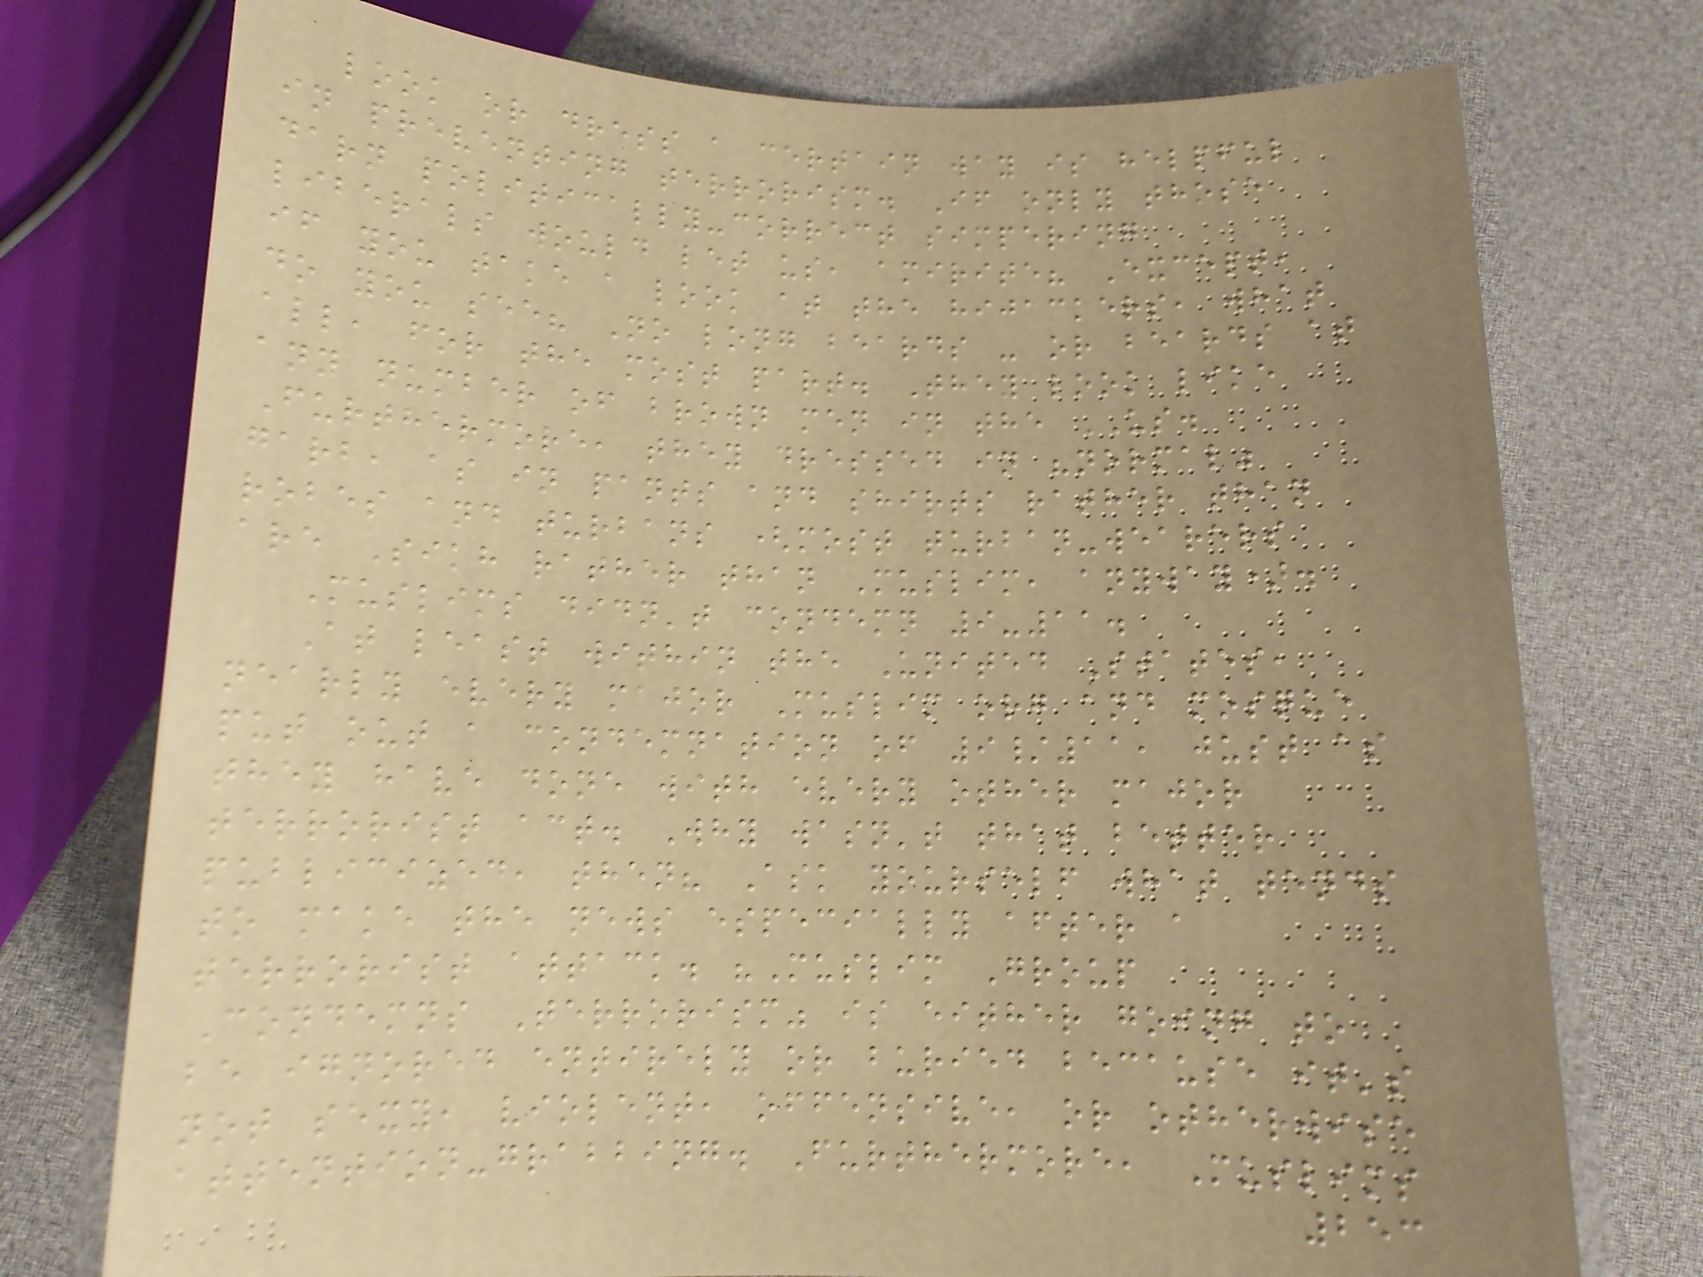look or dress a certain way is helpful
in preventing terrorism. If only those
darn politically-correct simpering
liberals would let us, amirite? Except,
if you take a look at the hijackers, what
do you see? No long beards - or beards at
all, for the most part. They look like
any number of brown men in the US.
Furthermore, they dressed in "normal"
garb, as in pants and shirts rather than
robes and turbans (most turban-wearers
are Sikh rather than Muslim, anyway).
Muslims didn't condemn 9-11.
At least within the United States,
nearly every major Muslim org and mosque
put out a condemnation of 9/11, just as
they have done with every other major
terrorist act. Why wasn't that better
publicized, then? Ask yourself what tends
to make the news especially after a
terrorist attack. "Muslim Group
Condemns Terrorism" is either going to
be ignored entirely or buried because it's
not sexy, violent, offensive, or otherwise
attention-grabbing. Furthermore, Muslims
253
